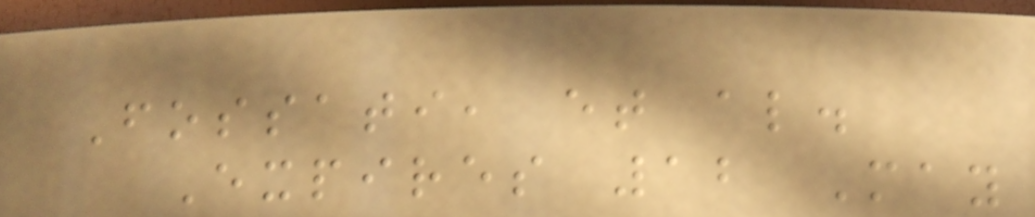Fossati, et al.
Expires 12 May
